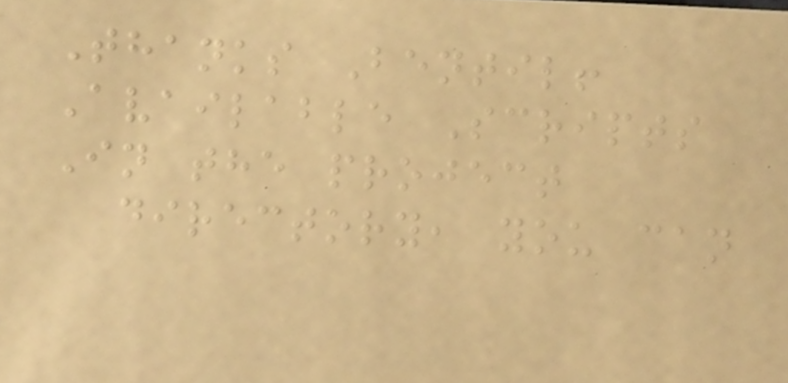Thanks Bentil!
Available Scripts
In the project
directory, you can
